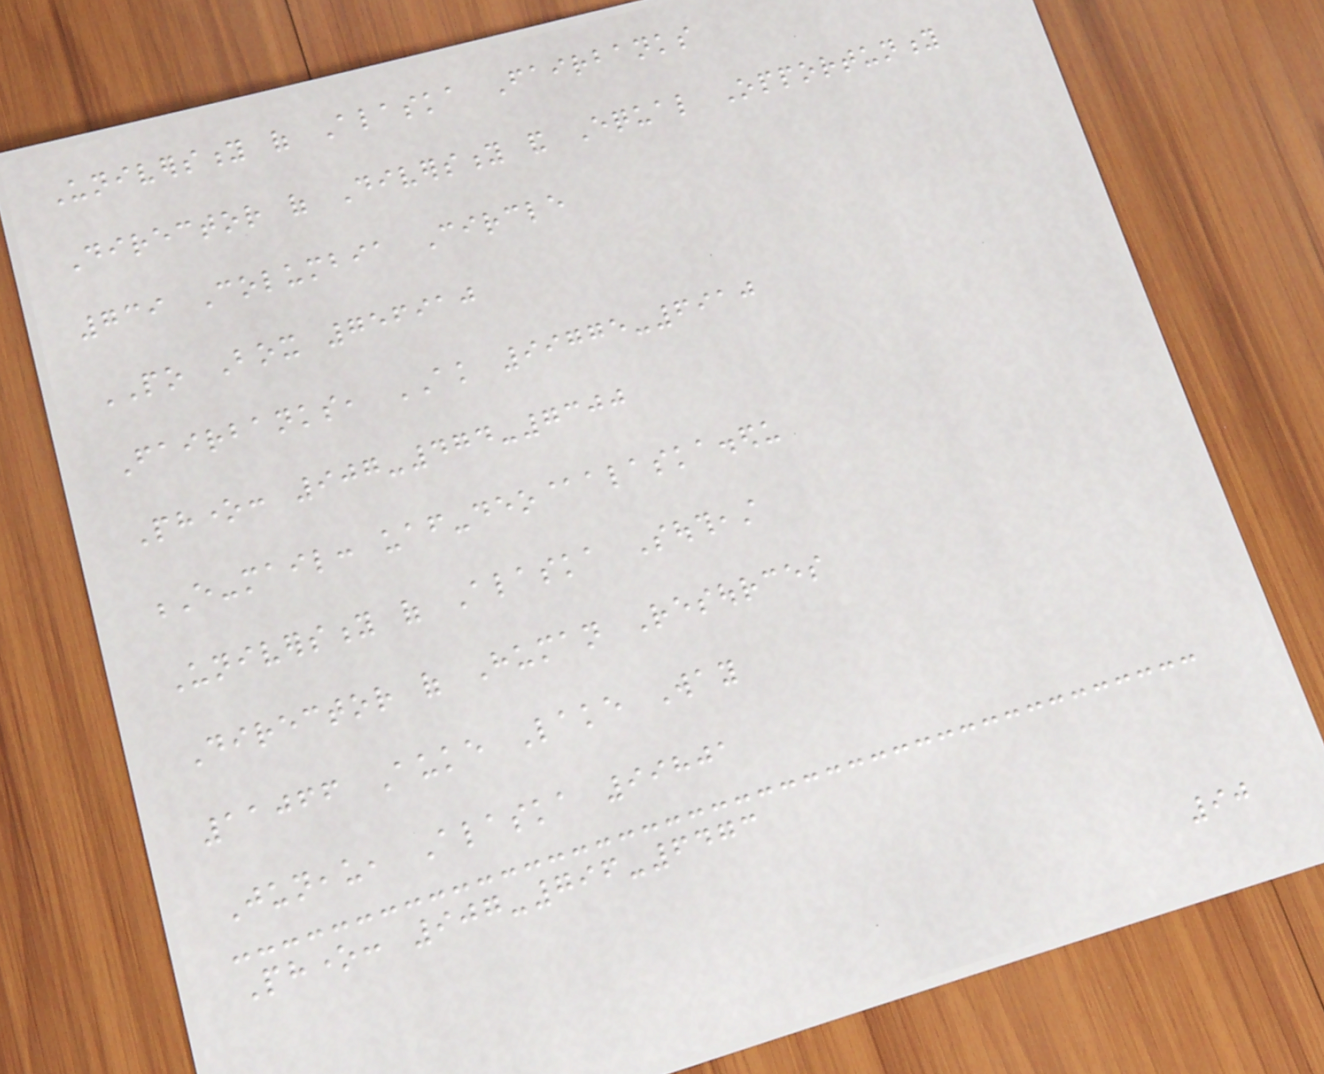University of Alaska Fairbanks
Director of Diversity and Equal Opportunity
739 Columbia Circle
PO Box 756910
Fairbanks, AK 99775-6910
Phone: 907-474-7300
E-mail: uaf-deo@alaska.edu
University of Alaska Southeast
Director of Human Resources
11066 Auke Lake Way
Juneau, Alaska 99801
Phone: 907-796-6473
90
